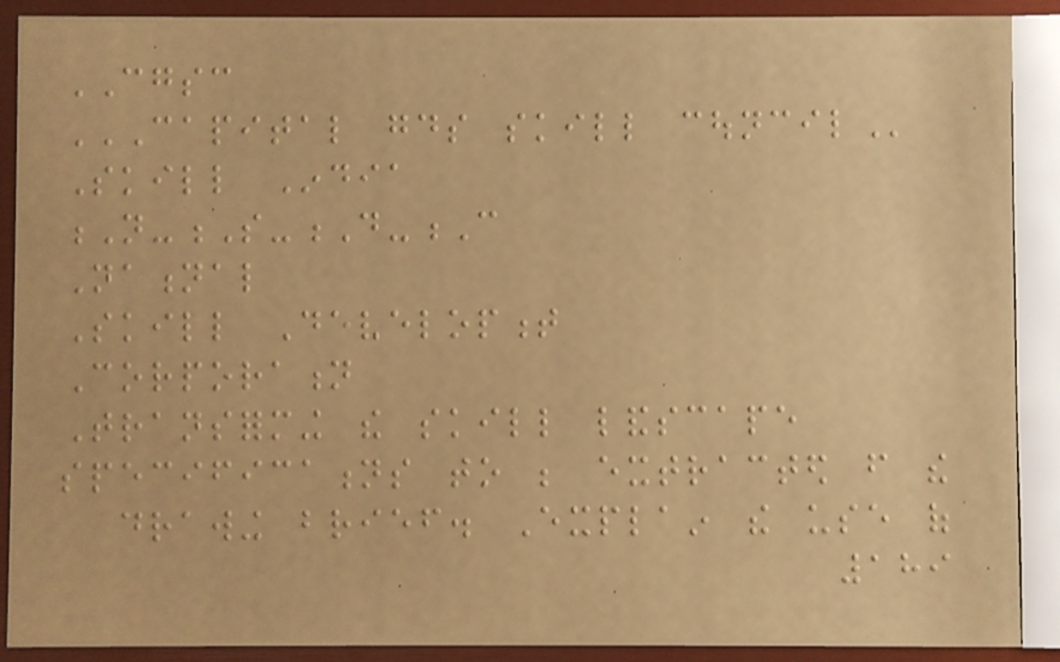CGSC
CAPITAL GOODS SKILL COUNCIL
Skill India
N-S-D-C
National
Skill Development
Corporation
Transforming the skill landscape
specifications to be extracted from the
drawing brief. Explain the use of
189
